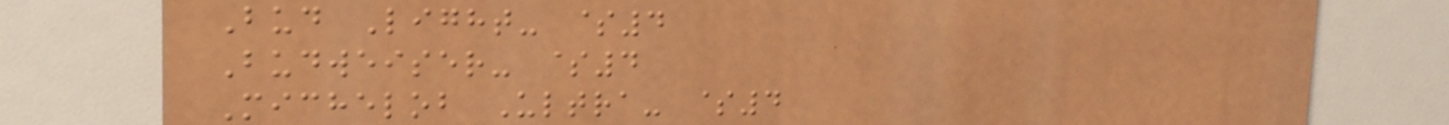Bud Light- $4
Budweiser- $4
Michelob Ultra- $4
